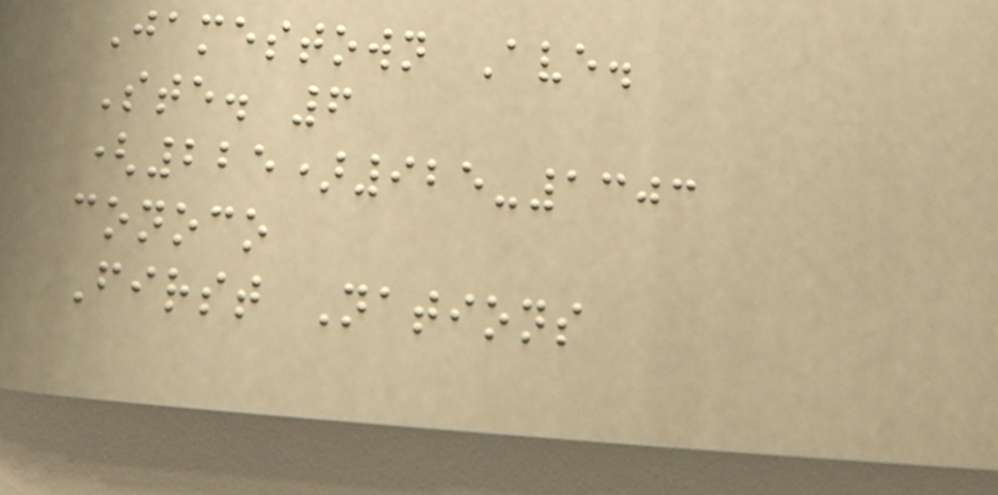Jamestown Ave.
Ste. 6
(225)925-1303
conoco
First Nations
